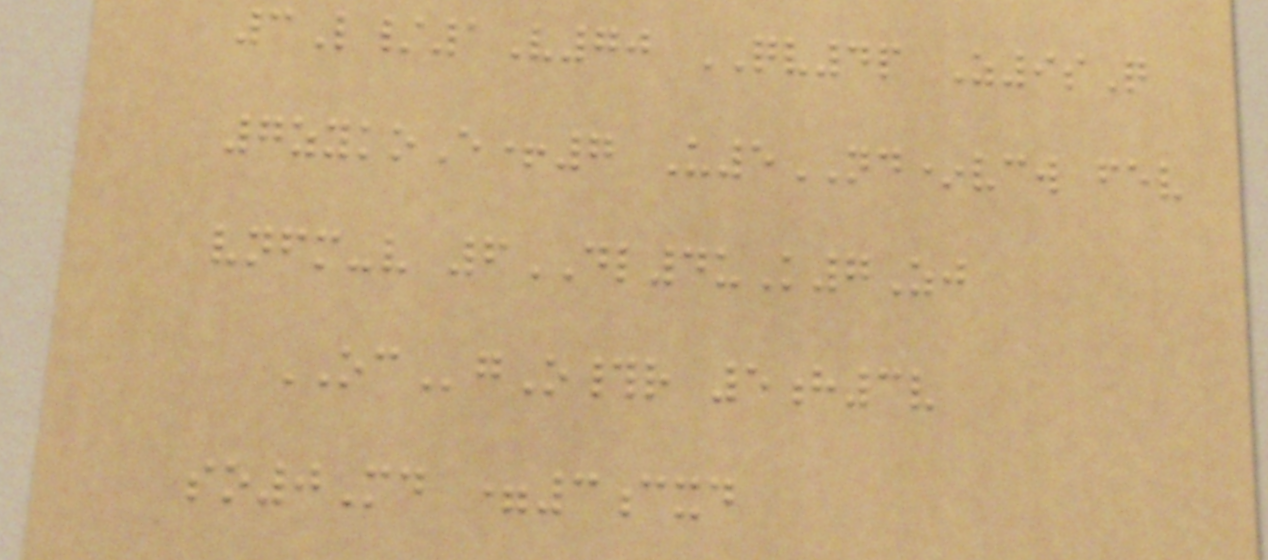3L/1V70 QV4p Z9sQ
7zykoE+7 U5ND*vcw fev
vnfm-v 6DL4uK7Zj
OCgO#r 5h3v
so0Md =3cxd
